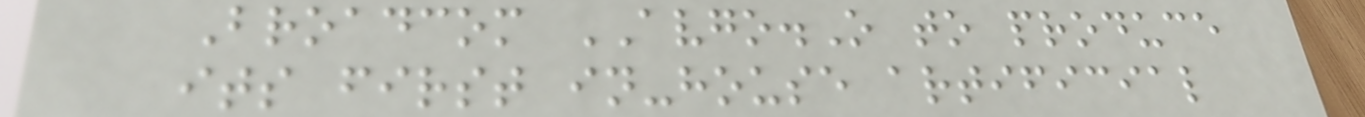Broadcom AVGO.O to produce
its first in-house artificial
